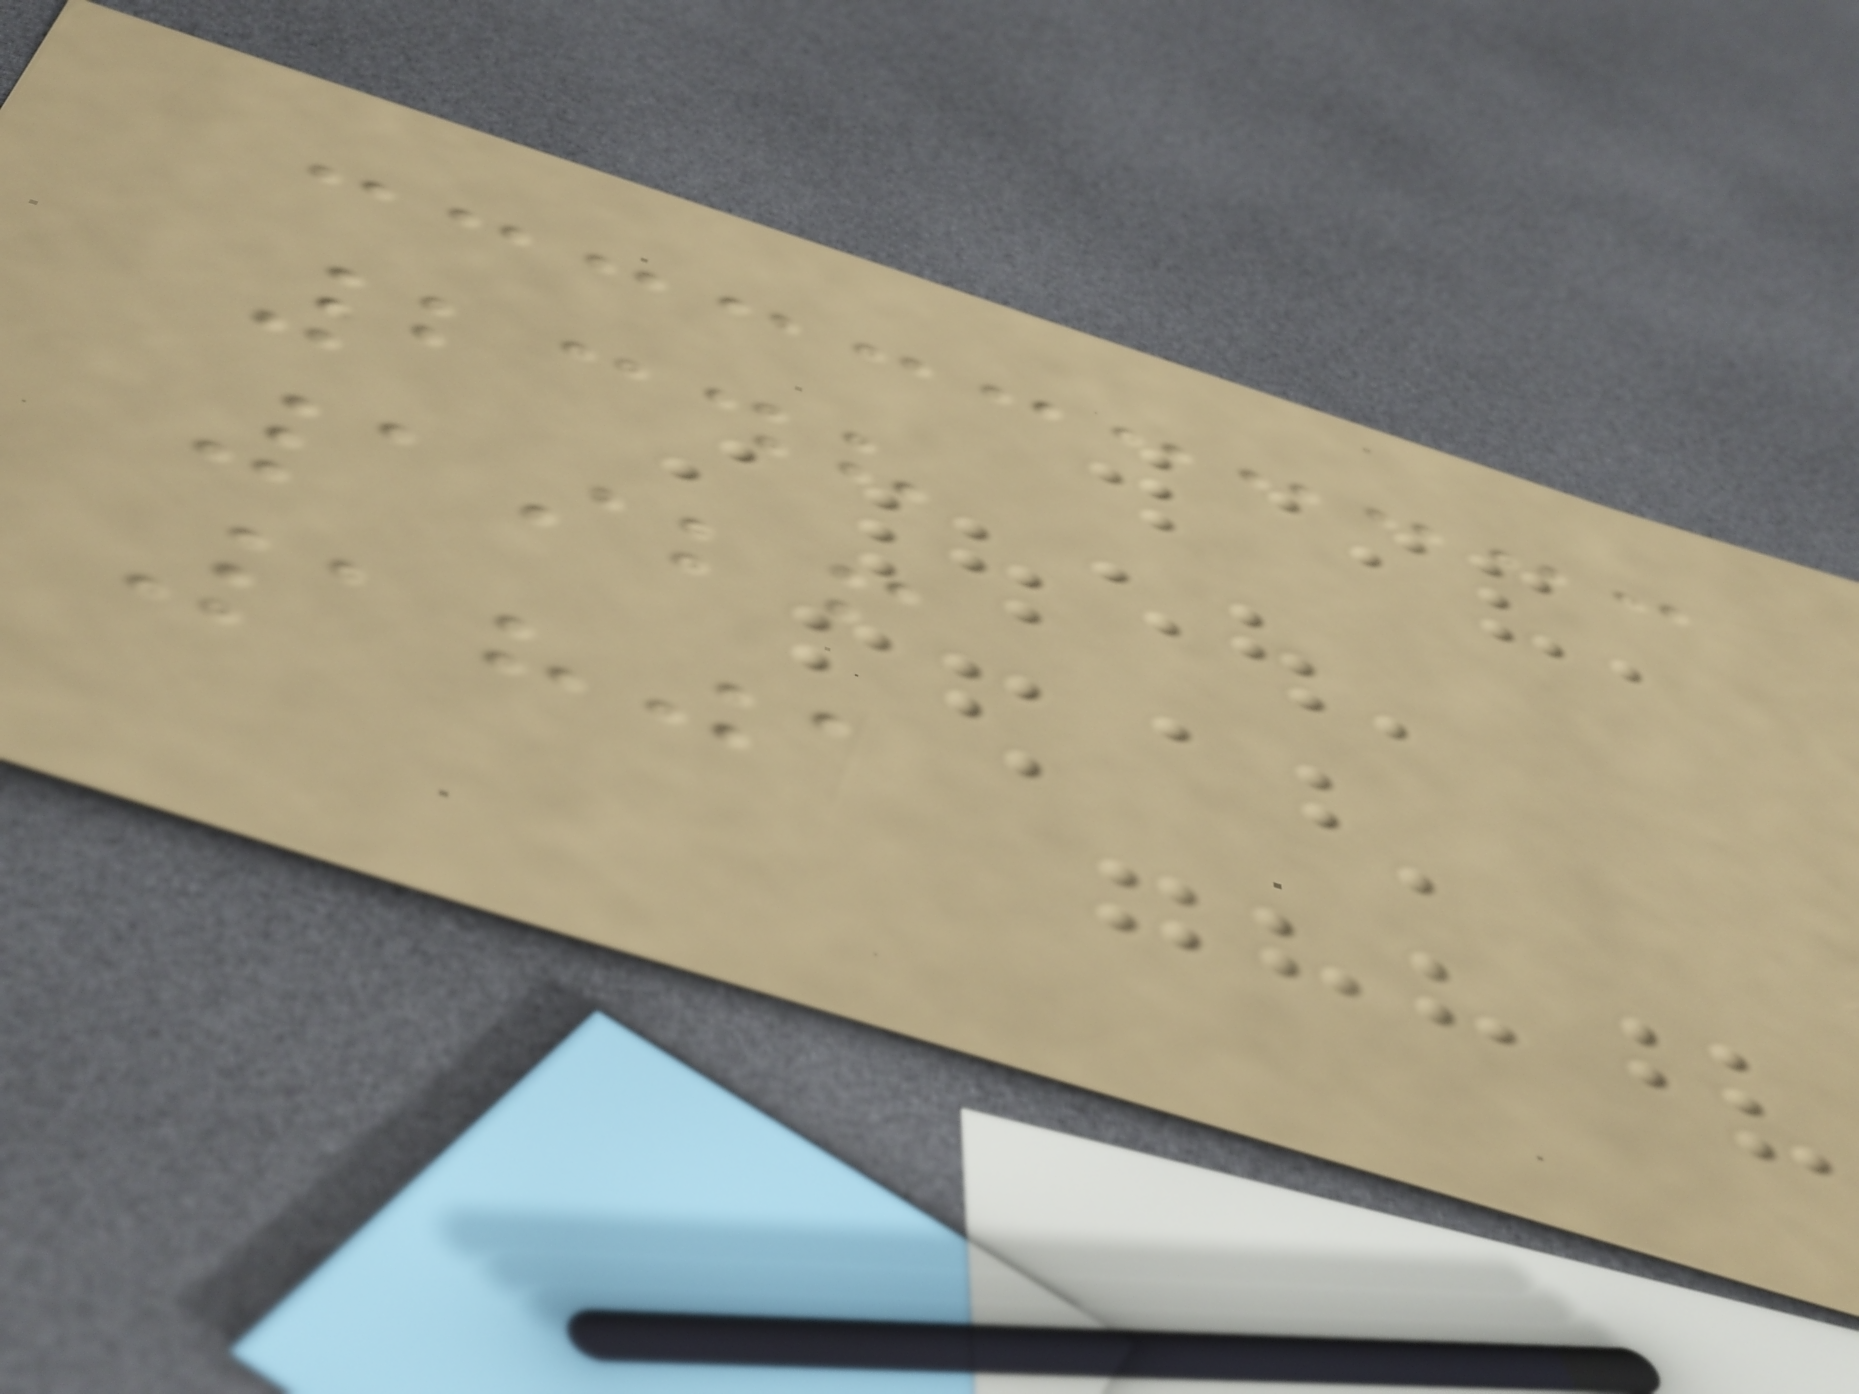2348
1926
1801
